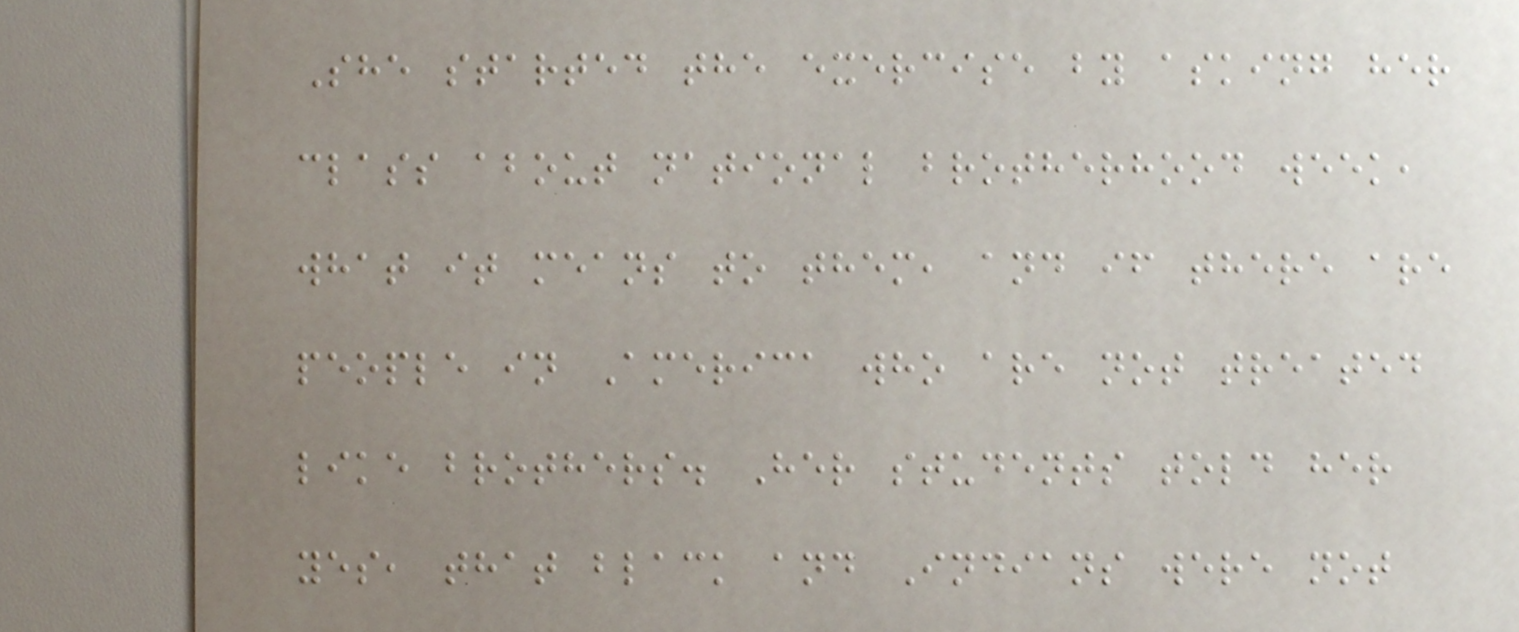She started the exercise by asking her
class about national brotherhood week,
what it means to them, and if there are
people in America who are not treated
like brothers. Her students told her
yes, that black and Indians were not
